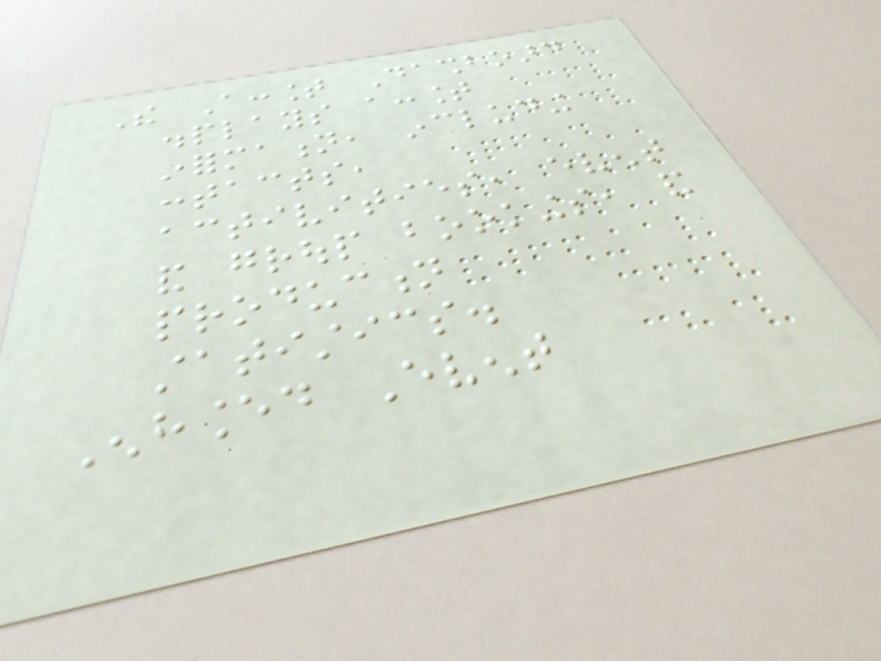The Account Dashboard
displays account
information, including
contacts,
activities, event
and group bookings, and
production
statistics.
Enhanced Event
